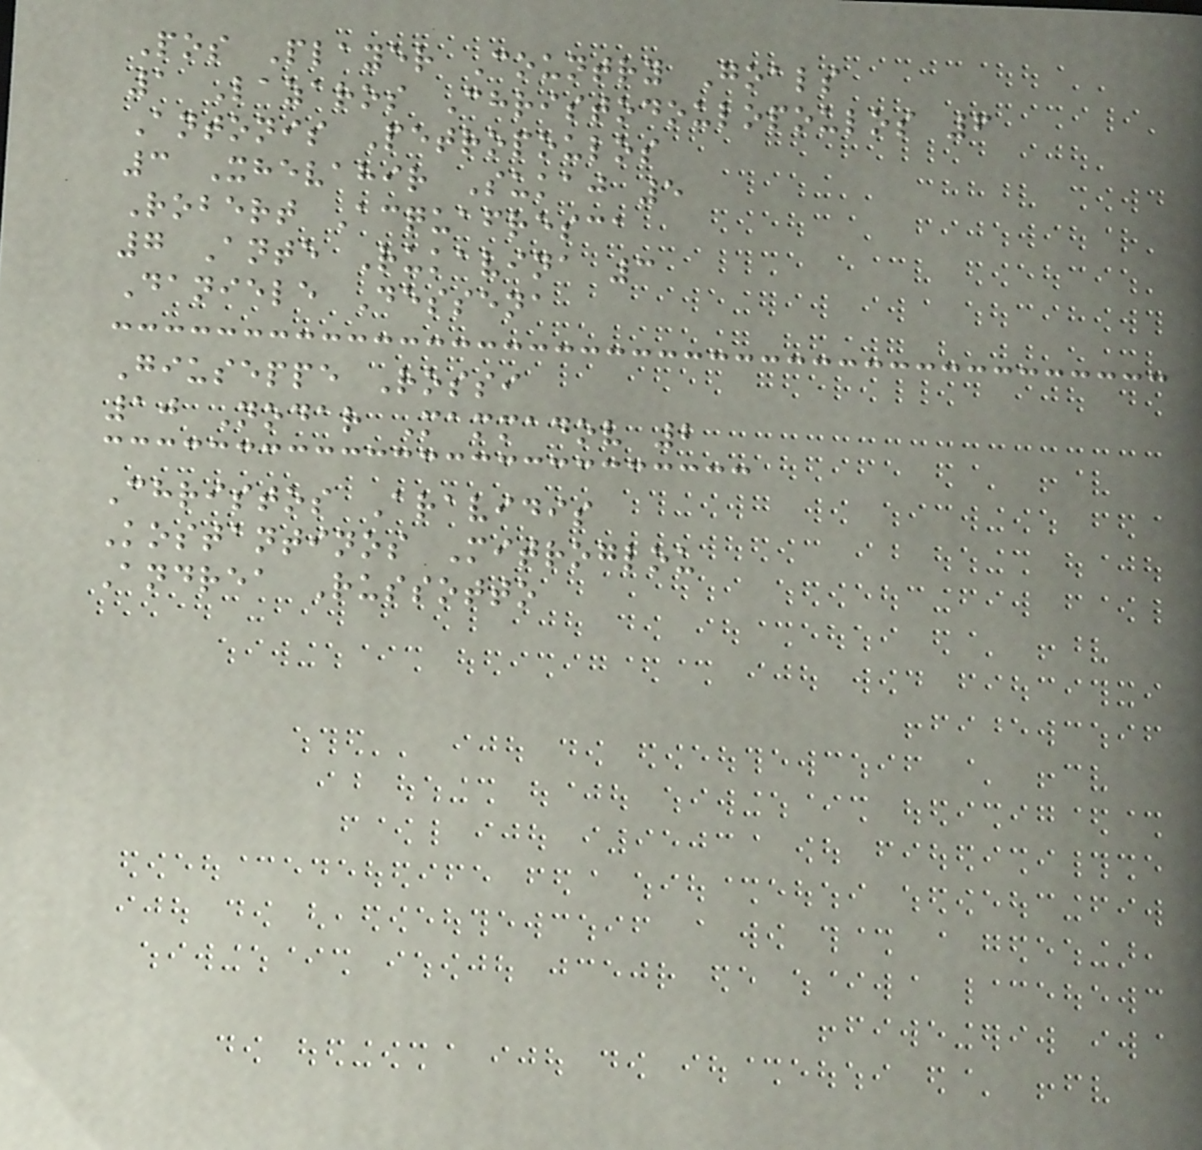Pos Player Country Goals
1 Lazaros Christodoulopoulos 6
Antonis Petropoulos
3 Xhevahir Sukaj 5
Robert Acquafresca
7 Ante Rukavina 3
Daniele Dessena
Giuseppe Rossi
10 Nodar Mammadov 2
Christos Aravidis
Kostantinos Mitroglou
Andrea Russotto
